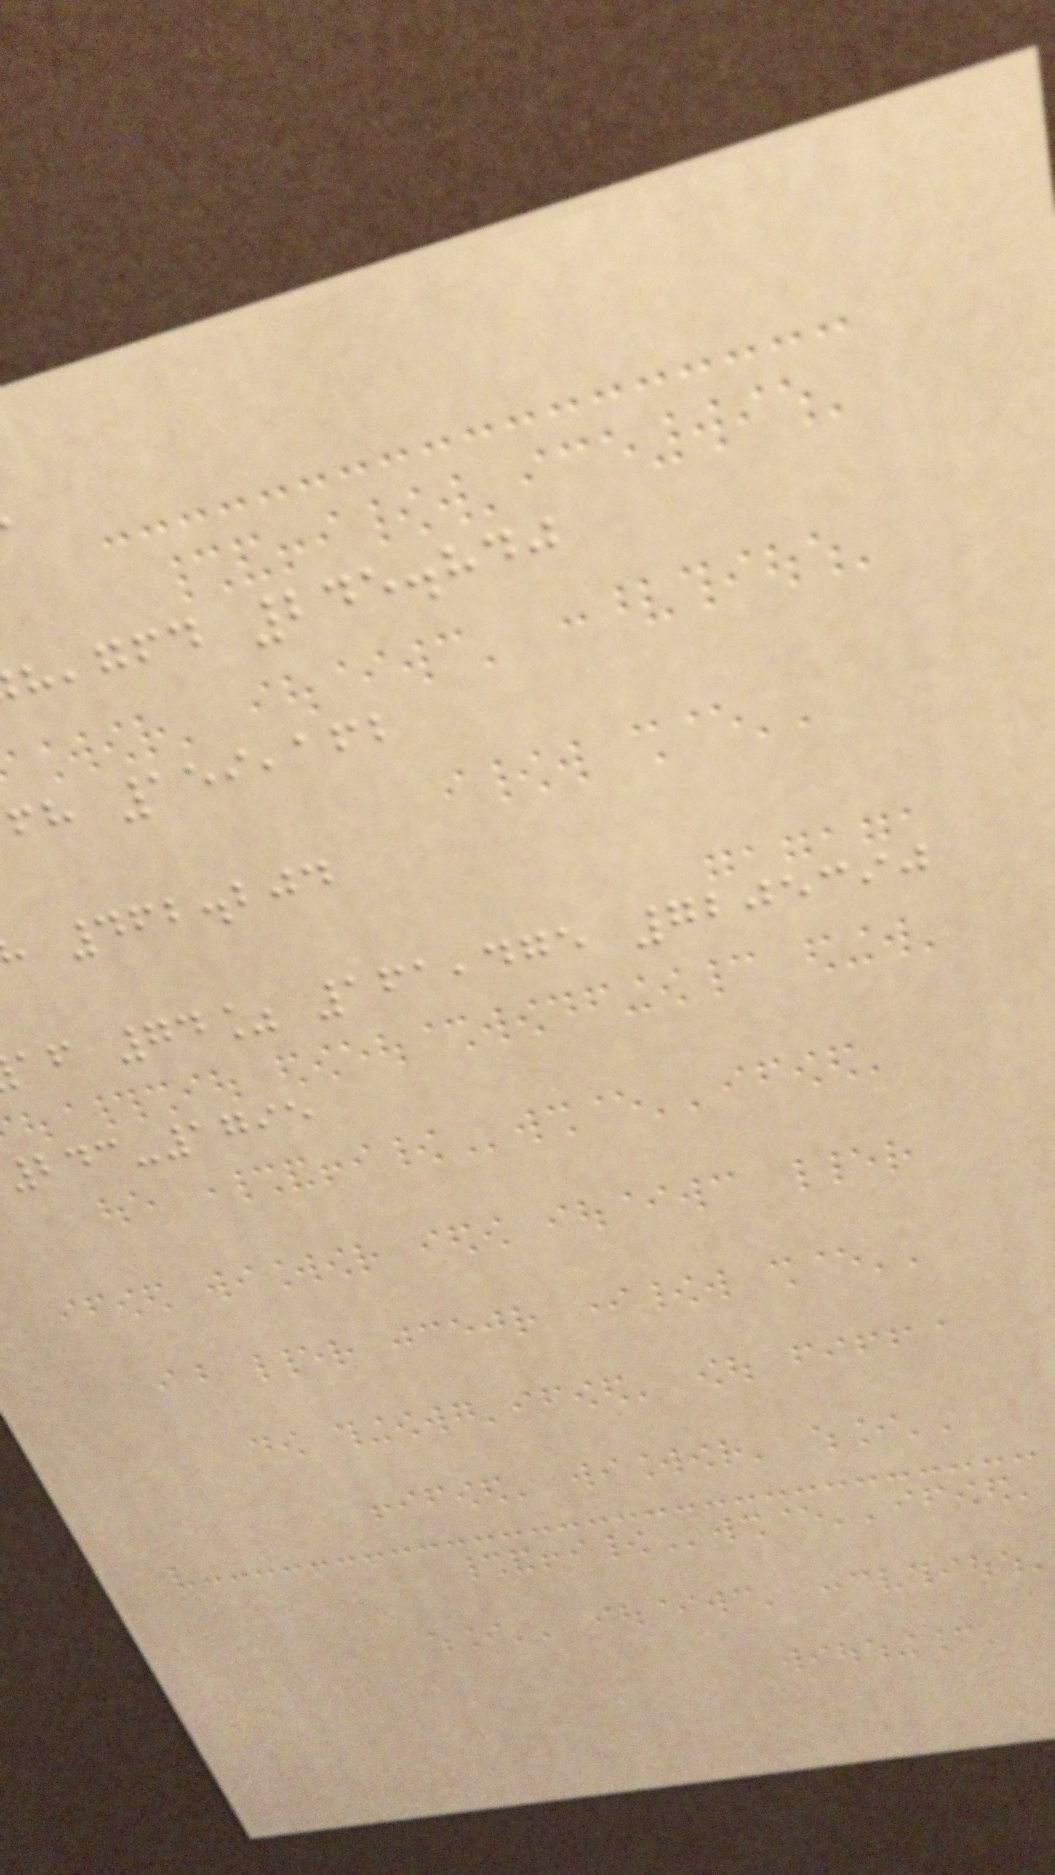,gfd 245.840
fh 159,162
462.204
af 74% 161,475 7205390
243-1795
